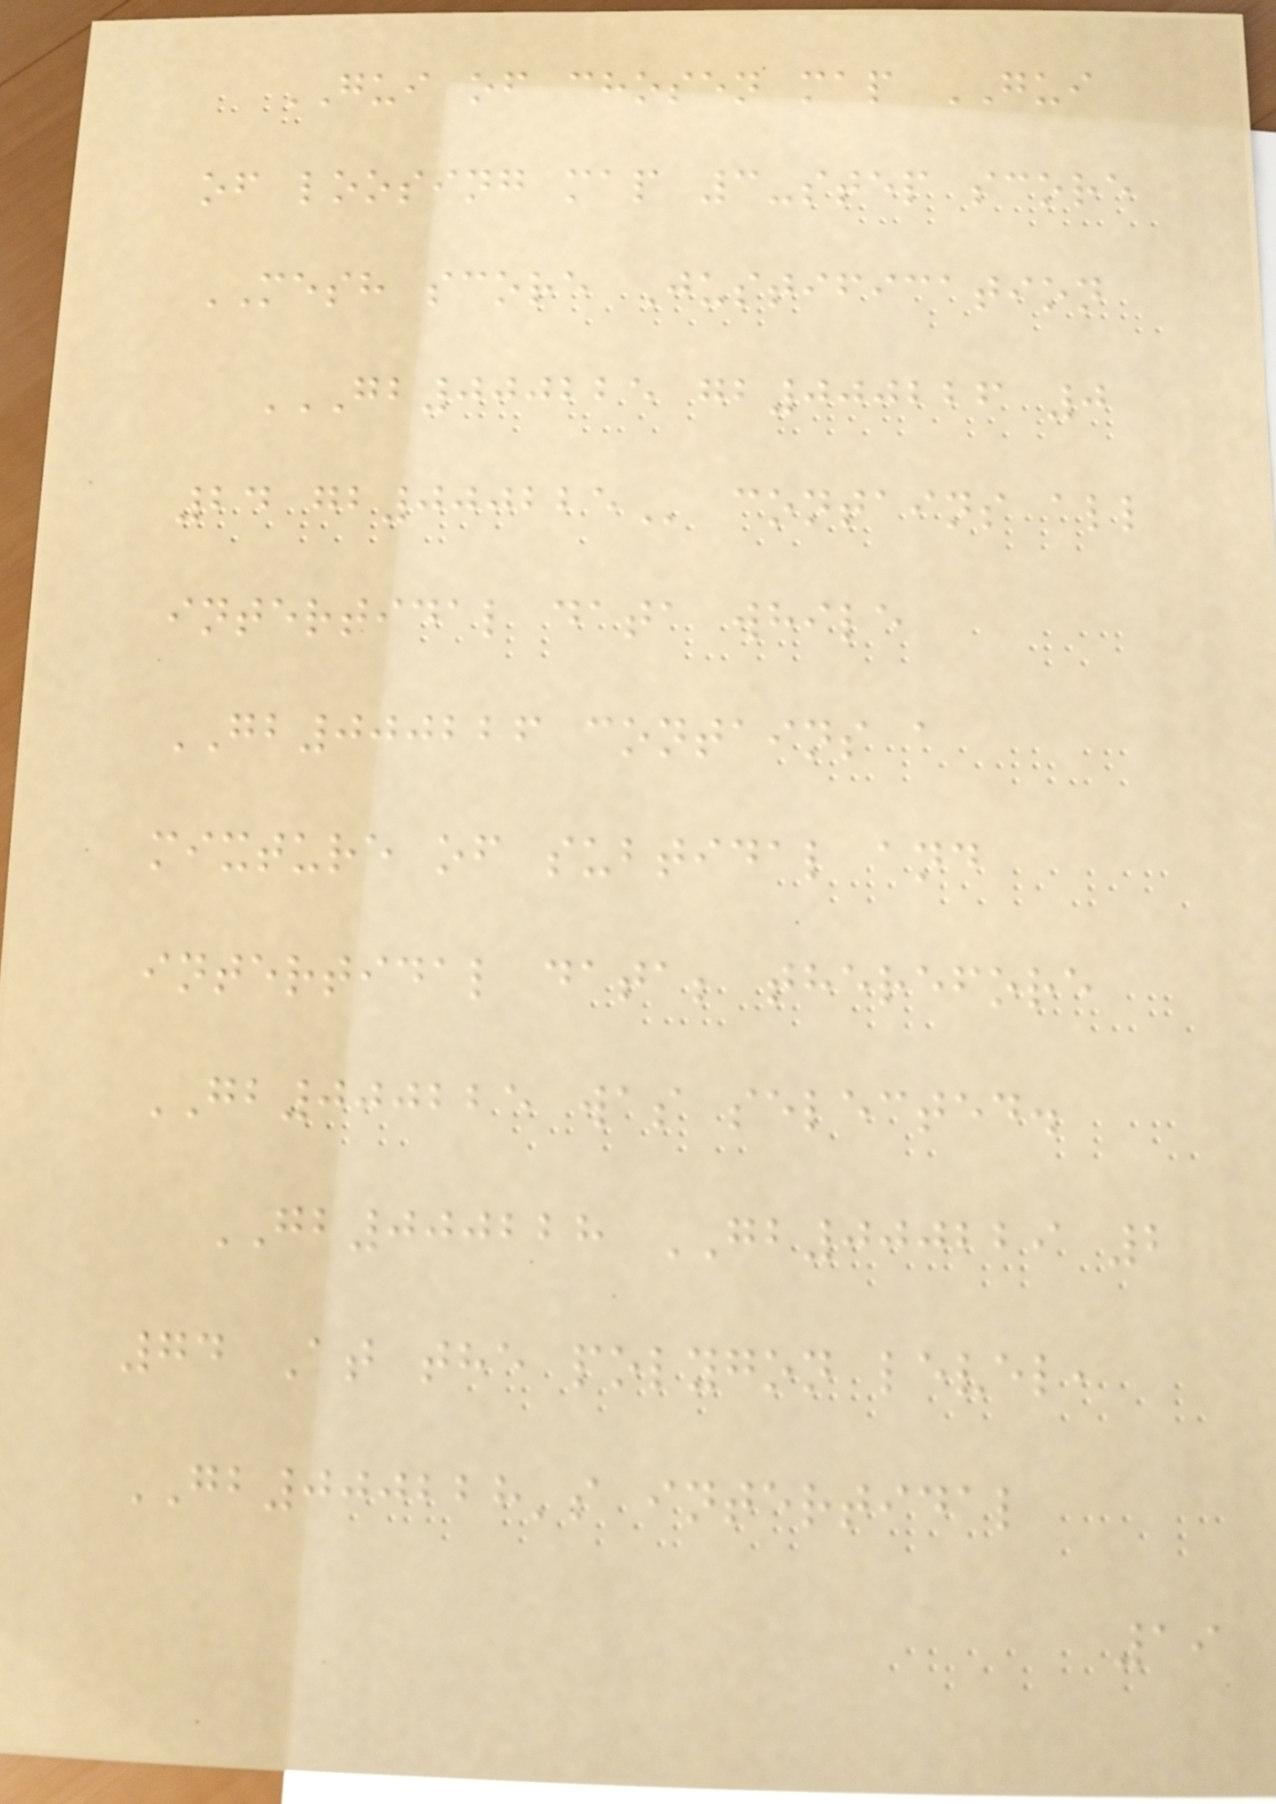GUI of chosen map GUI
of loosing map 3-step score
MESH score Justification
GB000225 GB000226 0
24 GB000225 contains all
intertidal data while
GB000226 contains a
mixture of subtidal and
intertidal data; therefore
GB000225 was selected.
GB000228 GB000229 2
74 At the polygon level,
GB000228's intertidal
19
